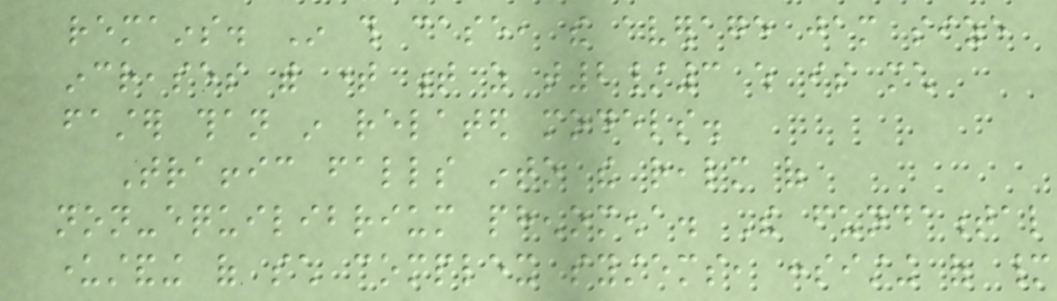remains. In this case, the average jam size
increases with time t as t2/3 which is much
faster than in related models.
Traffic falls into the realm of
non-equilibrium phenomena. The fundamental
understanding of such complex systems, consisting of many
